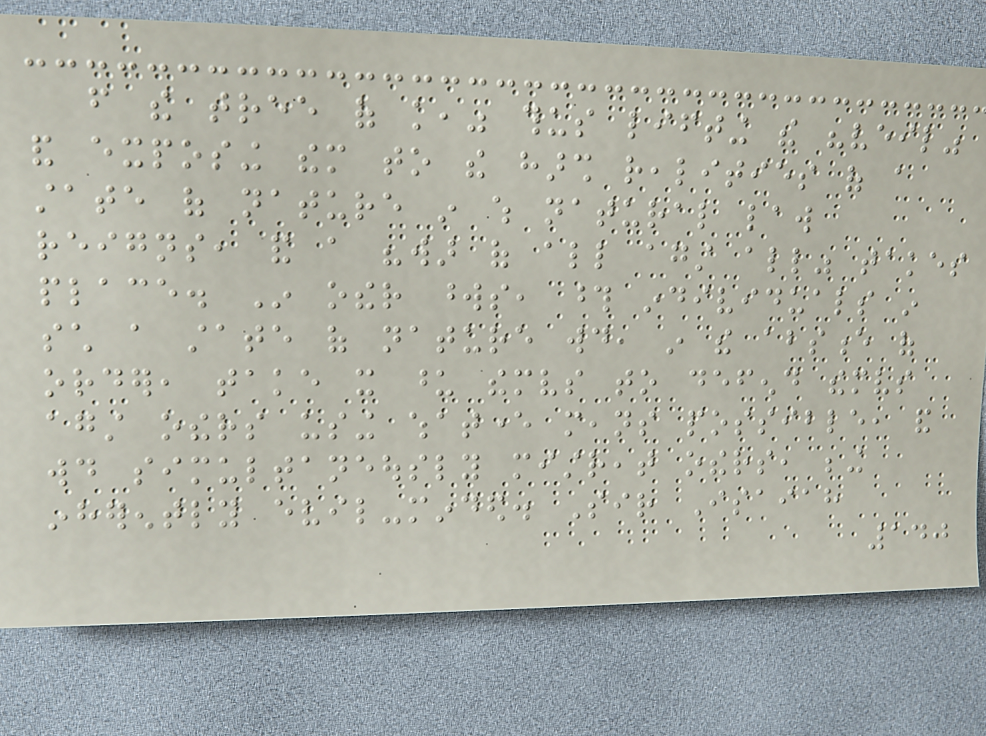from the tree of knowledge," thus lifting the "veil"
and exposing them to the harsh realities of a
state of nature in which natural law
reigns, and a "war of all against all" takes
place. In other words, those individuals in
such a state of nature would, in the absence of
order, take it upon themselves to defend themselves
against others using whatever means possible, and
would simultaneously mistreat others, being
inherently evil-minded. Sir Isaiah
140
